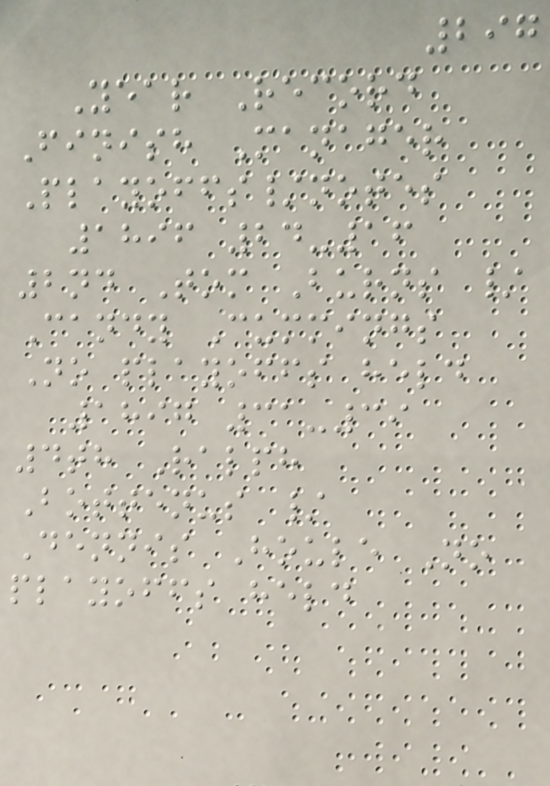297
Year Record
Finish Manager
Playoffs/notes
1896 24-16
2nd Tom Burns /
Candy Cummings
No playoffs held
1897 31-39
4th Ralph
Bottenus /
Dennis Houle No
playoffs held
